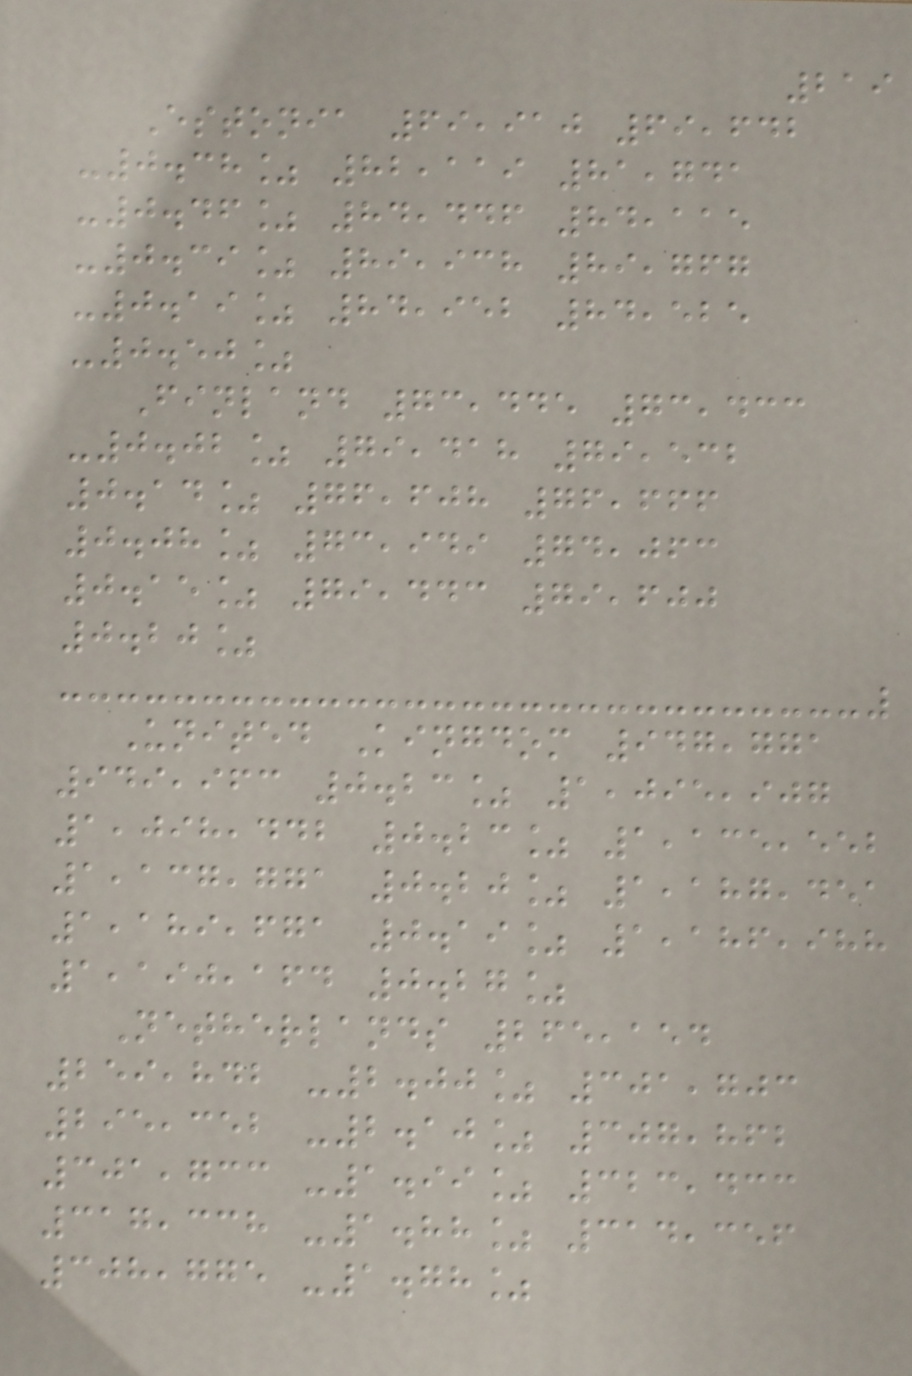219
Estonia 69,910 69,642
-0.38% 82,119 81,741
-0.46% 84,446 84,115
-0.39% 89,938 89,767
-0.19% 84,952 84,525
-0.50%
Finland 73,445 73,433
-0.02% 79,418 79,532
0.14% 76,608 76,666
0.08% 73,949 74,063
0.15% 79,443 79,600
0.20%
United Kingdom 947,771
949,963 0.23% 1,095,907
1,098,442 0.23% 1,135,552
1,137,771 0.20% 1,187,451
1,189,671 0.19% 1,186,988
1,190,164 0.27%
Netherlands 265,154
259,842 -2.00% 301,703
295,352 -2.10% 307,862
301,733 -1.99% 323,433
317,338 -1.88% 314,356
308,775 -1.78%
